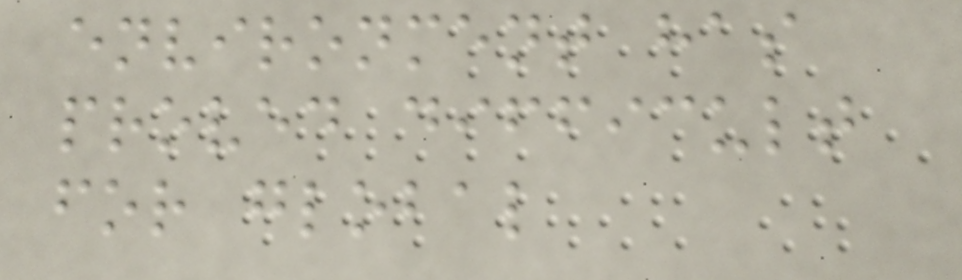environment has
proved difficult
for global
